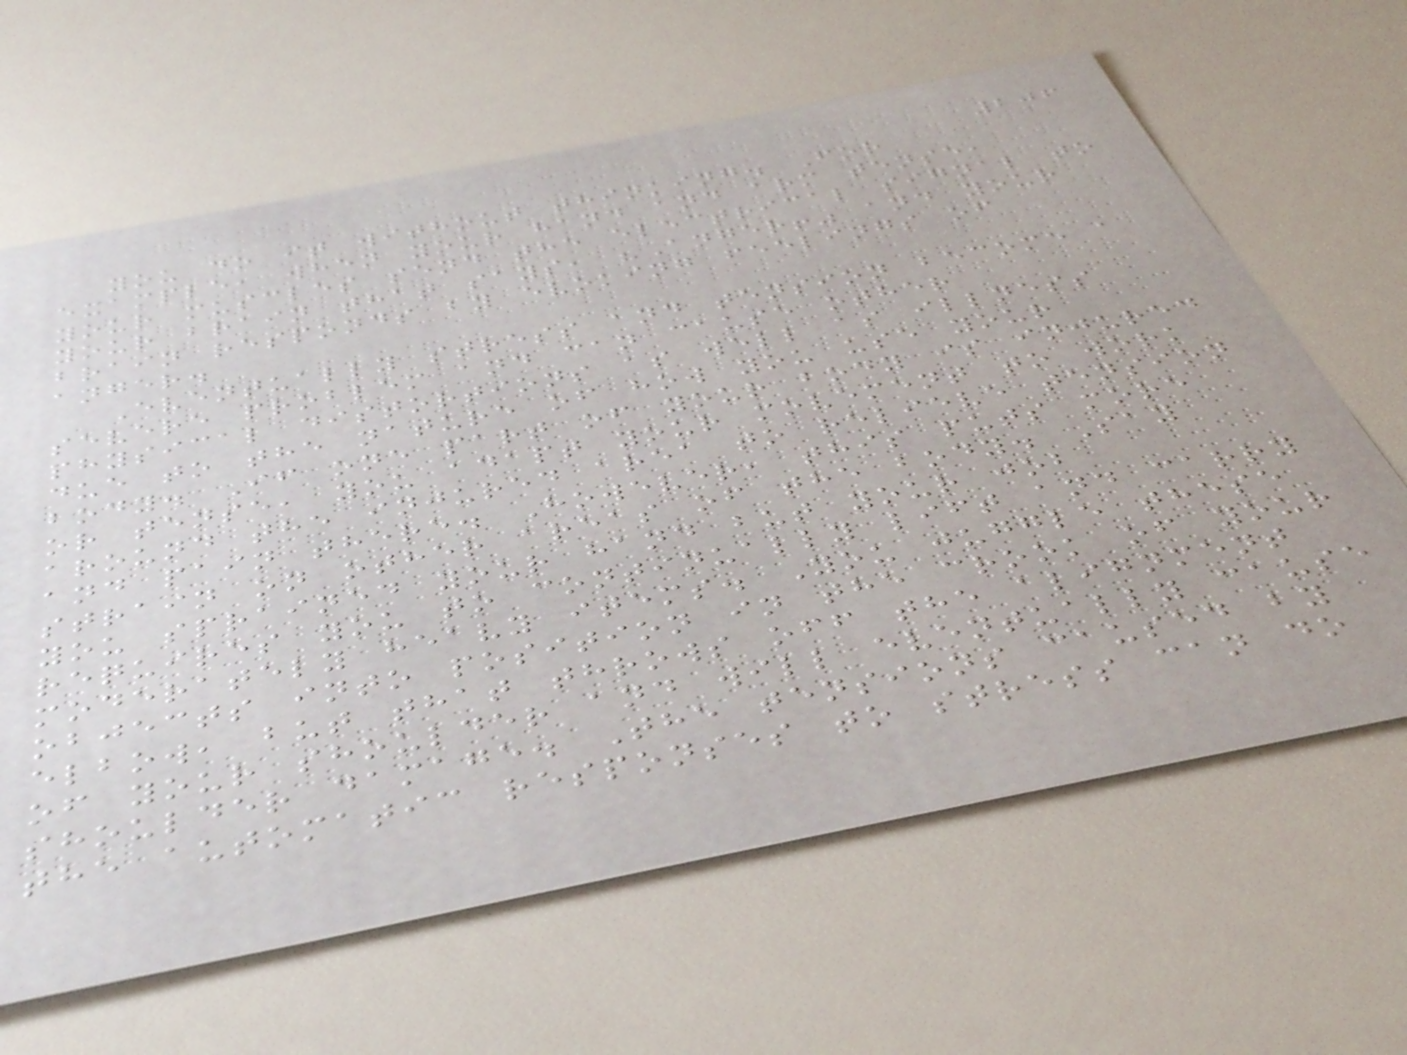206
you do it without thinking. For
example, when your hand and arm tense,
your muscles send the electrical signal to
your brain that says, "Anger!" and your
brain responds by evoking feelings of
anger.
Eventually stress and tension become a
severe problem and can cause other
physical distortions as well as illness
due to the nature of how you use your
body. If one part of your body is injured
or tense, you adapt your movement to work
around the injured area to relieve tension
and pain there. However, this puts more
strain on other areas of the body. Say
you sprained your hand but your job
requires you to continually lift and carry
moderately heavy items. You juggle these
objects into position in the crook of your
elbow, but that throws off the alignment
of your shoulder and will eventually cause
shoulder damage. The tensions caused by
the automatic responses to stress can do
